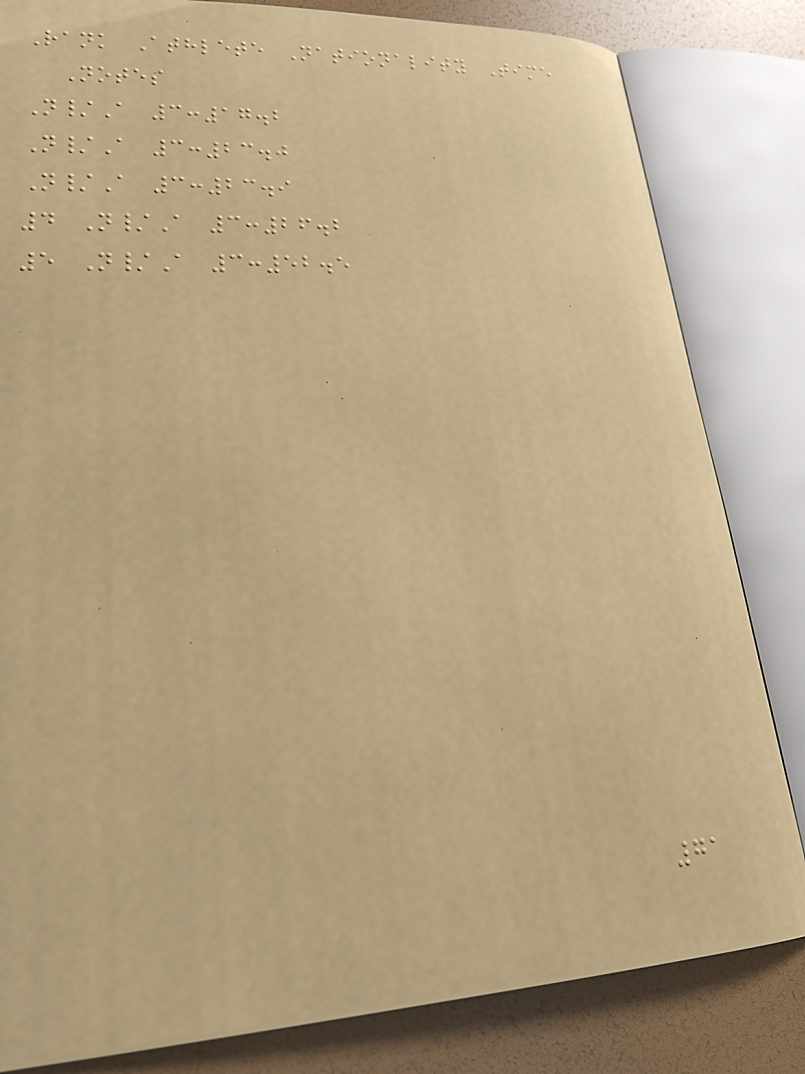Rank Athlete Nationality Time
Notes
N/A 3:17.2
N/A 3:23.0
N/A 3:23.9
4 N/A 3:26.2
5 N/A 3:52.5
71
